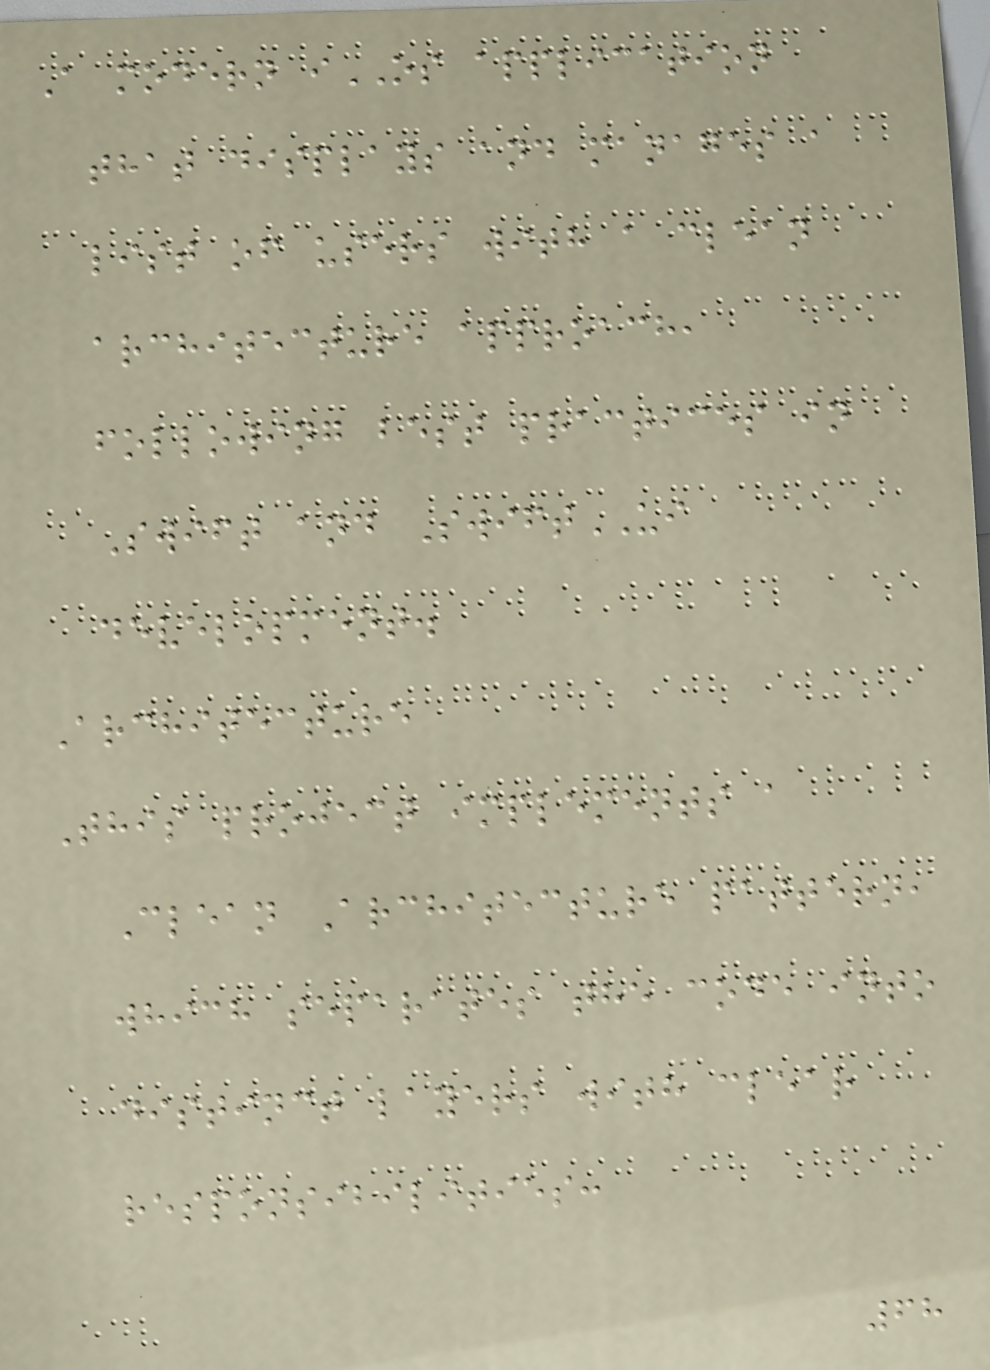A modern iOS application
that displays and manages a
list of users with a clean
architecture approach,
following best practices in
Swift and SwiftUI
development.
Architecture
This project implements a
Clean Architecture pattern,
which separates the code into
distinct layers with clear
responsibilities:
68
